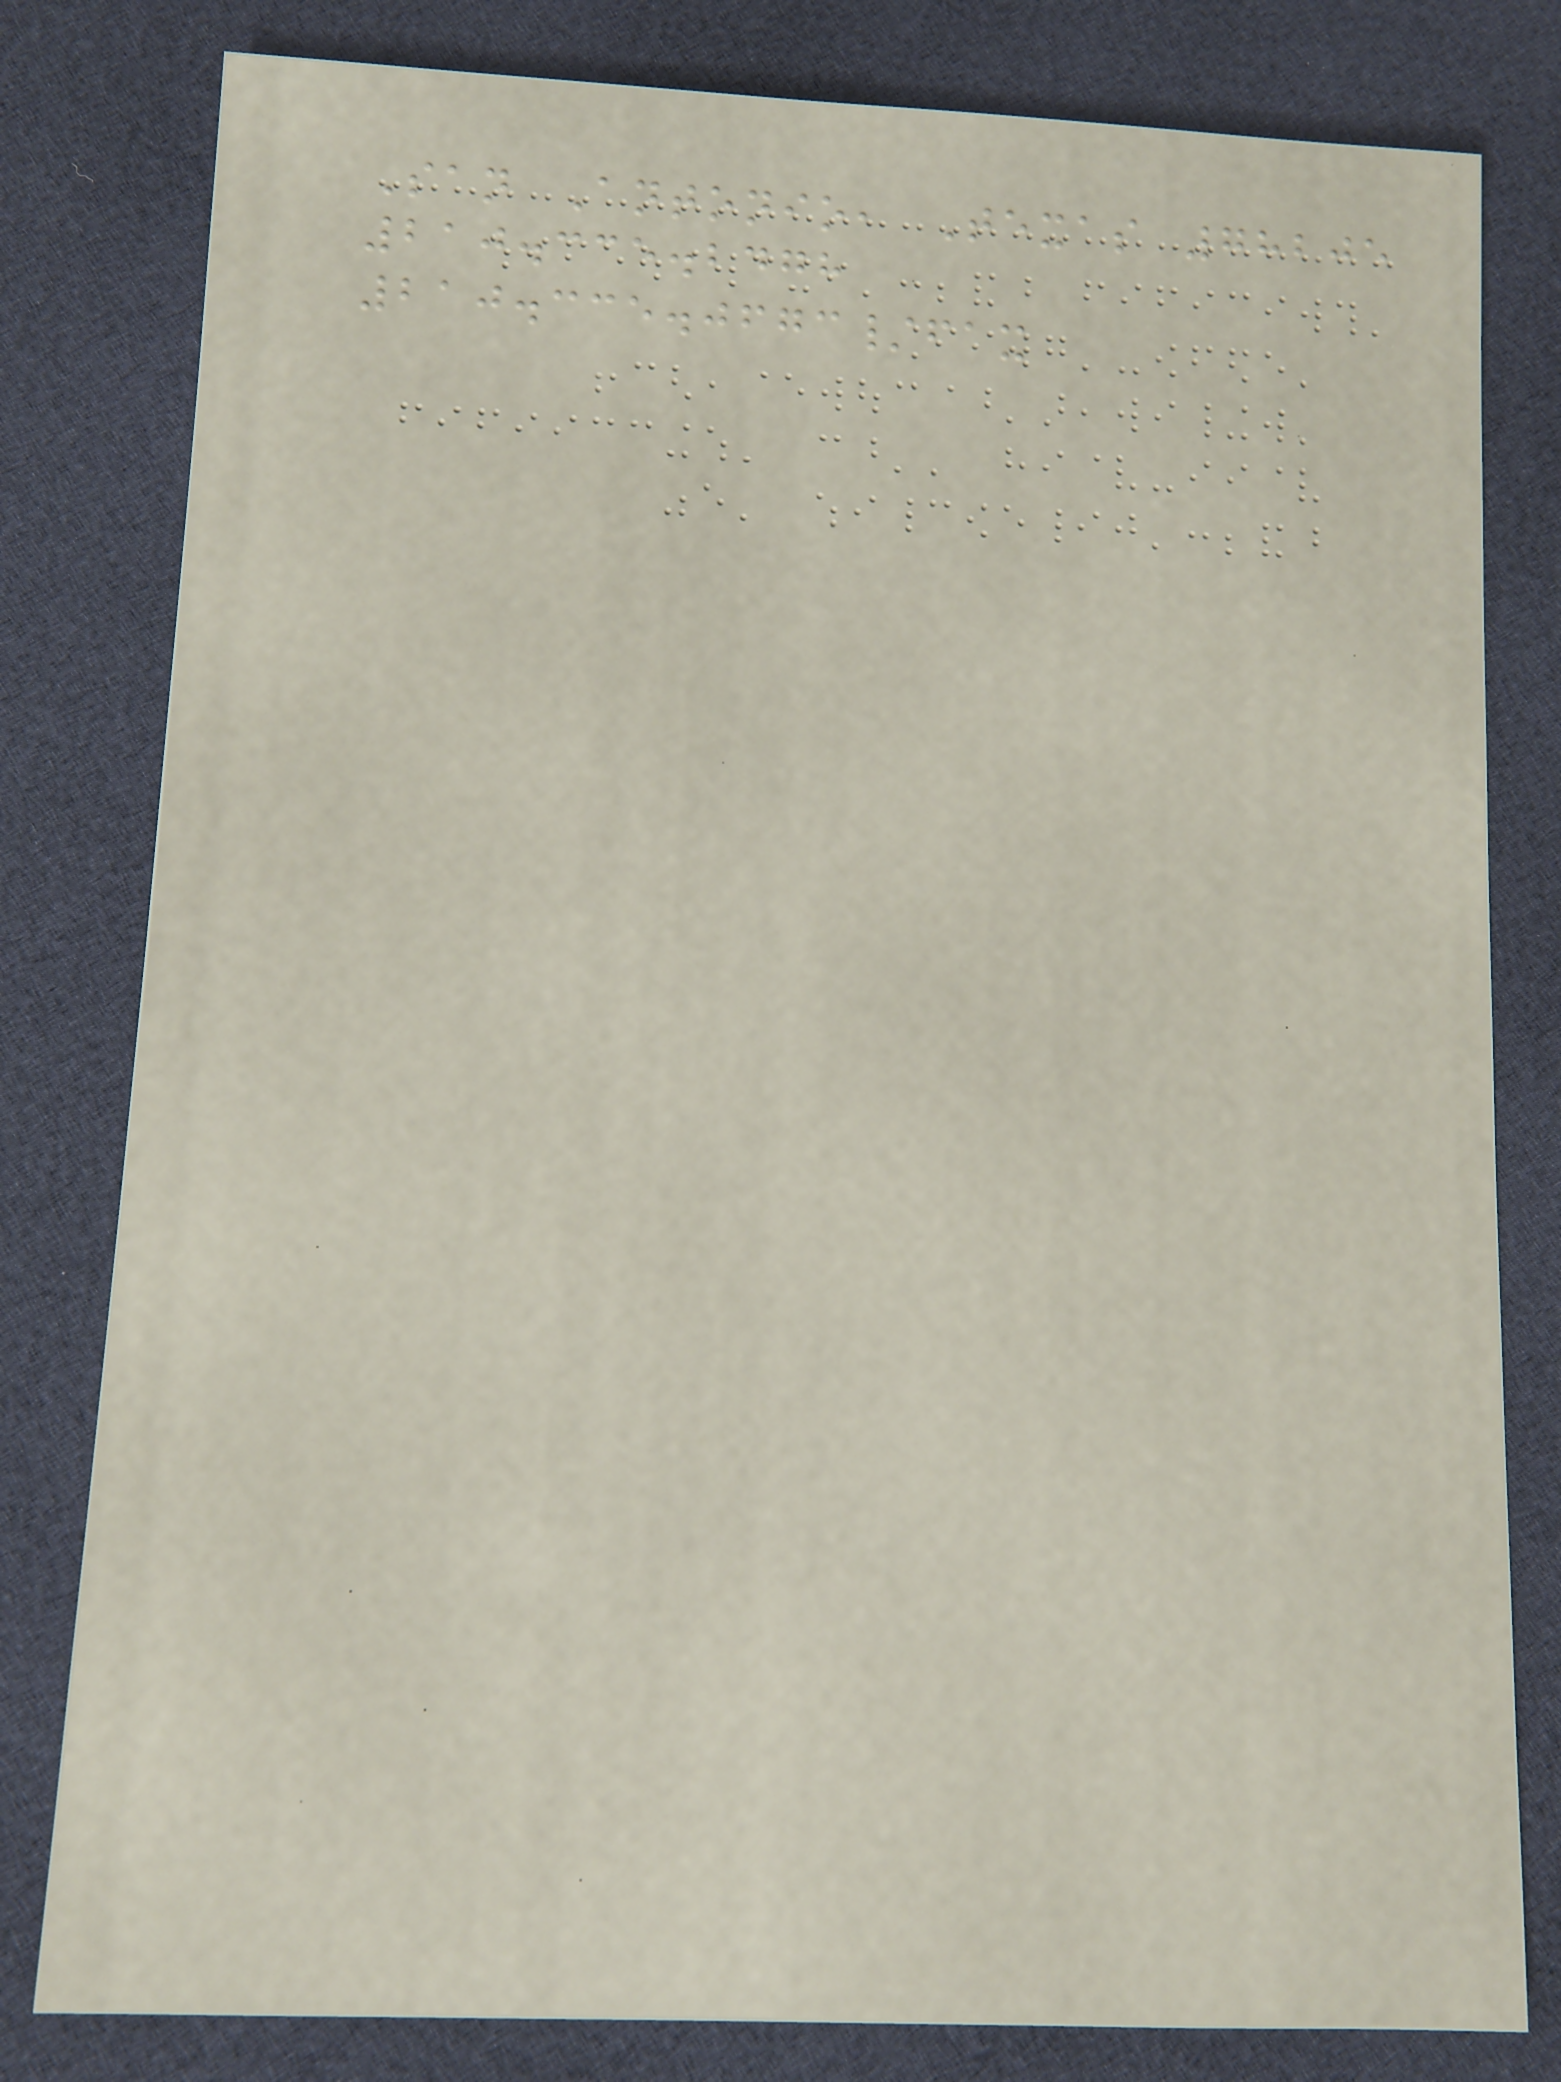San Antonio, Texas 78205
210.335.2478
210.335.0673/fax
